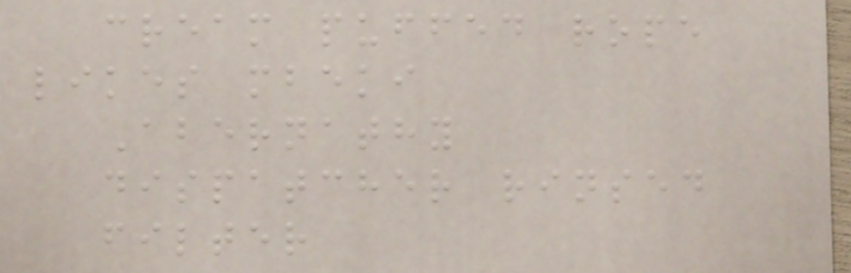cream puffed rope
likes mbeki
Abernathy
dispatcher rinsed
filter
